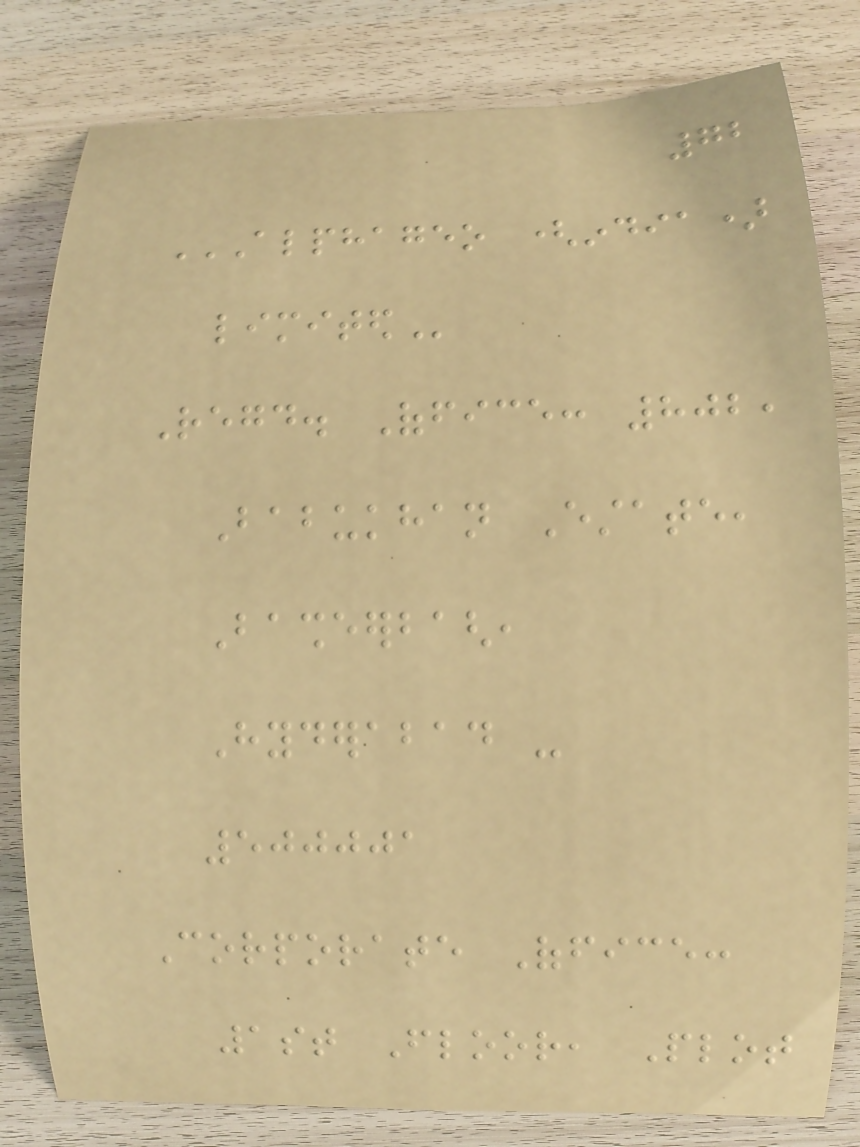72
ALPHAGEO (INDIA)
LIMITED
Regd. Office: 802,
Babukhan Estate,
Basheerbagh,
Hyderabad -
500001
Corporate Office:
1st Floor, Plot
